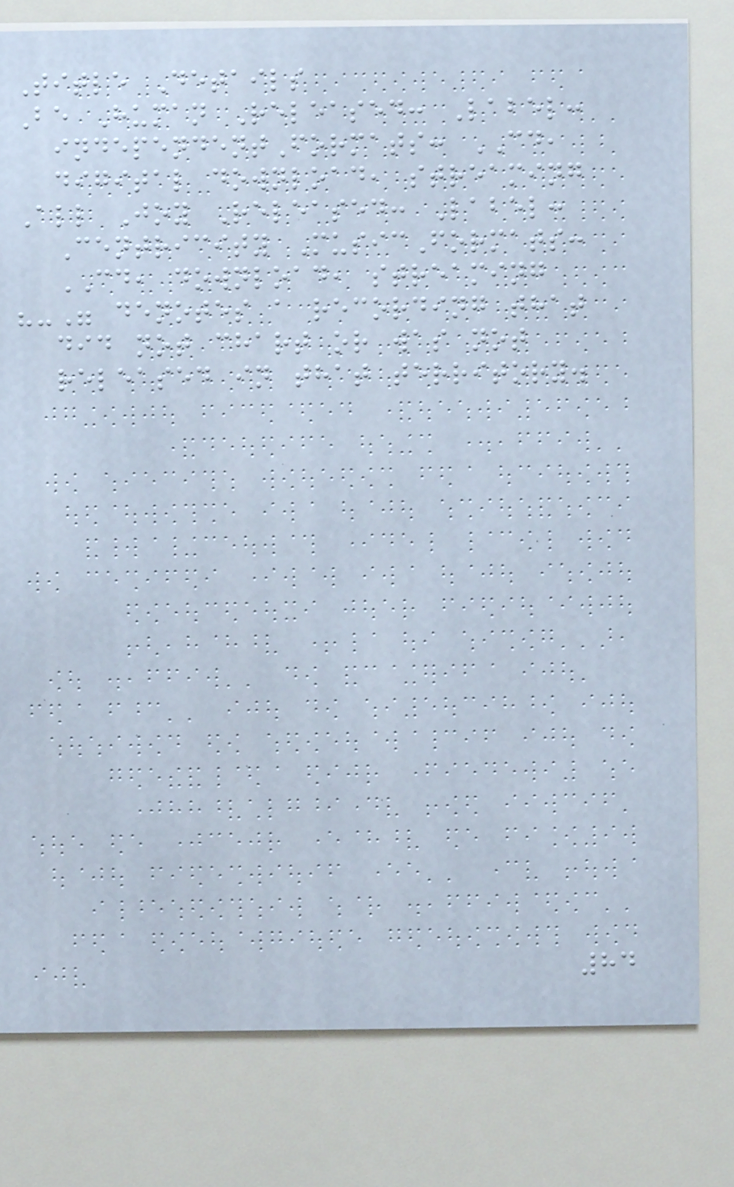Title Details
Be Human Released: Label:
independentFormats: CD,
digital download, streaming
All Joy Released: Label:
Centricity MusicFormats:
CD, download, streaming
"-" denotes a recording that
did not chart or was not
released in that territory.
84
